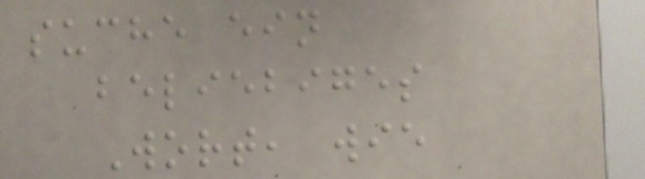suche ein
beliebiges
Wort, wie
